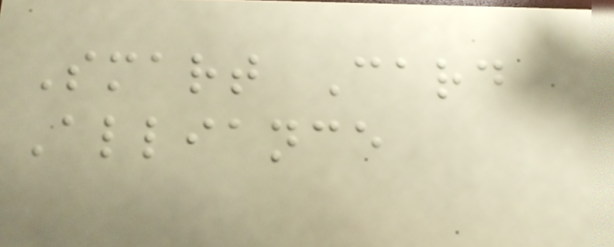Smart Card
Alliance
